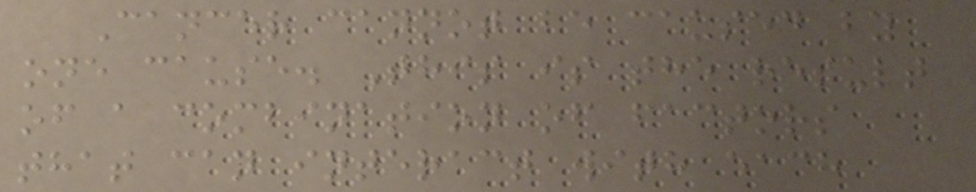Cancer cannot be caused by
one cause. This is the result
of a combination of factors
that can interact with each
